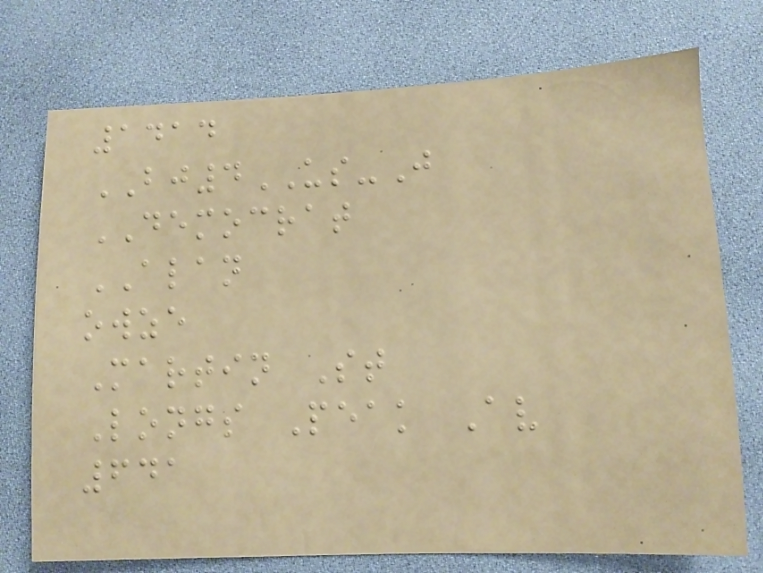1414
BJ4US-J
DEMOCRAT
ALAN
owze
Martin St
Longs Peak Av
641
